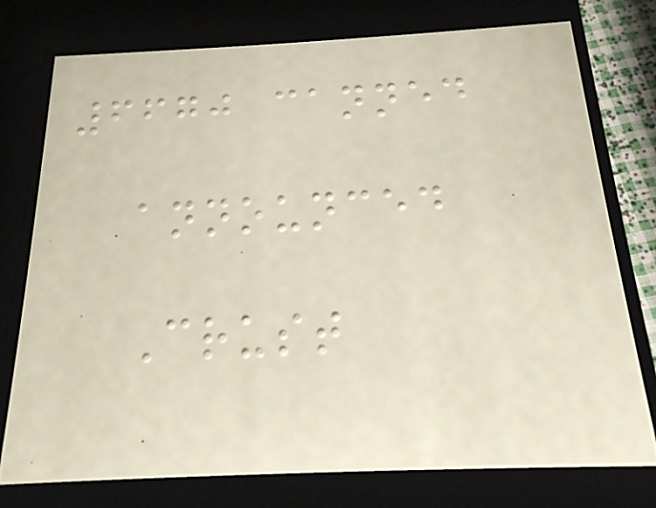6670 canned
announced
Crust
